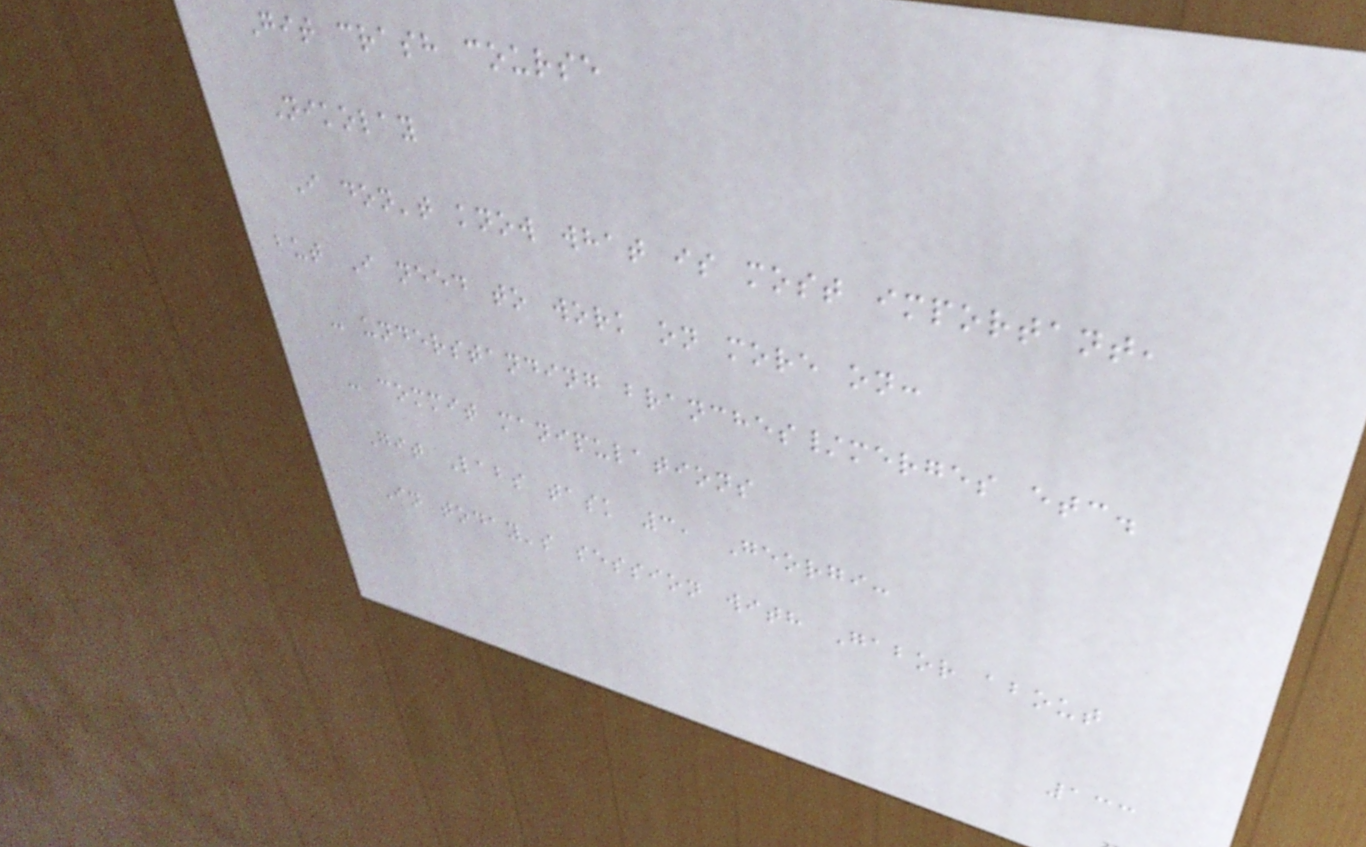Git crash course
Nikolay
I don't know what is most important,
but I need to work on more on:
- understanding branches/merges etc.
- commit manipulations
Git Labs task 3, Georgi:
In today's session with Gabor about
133
